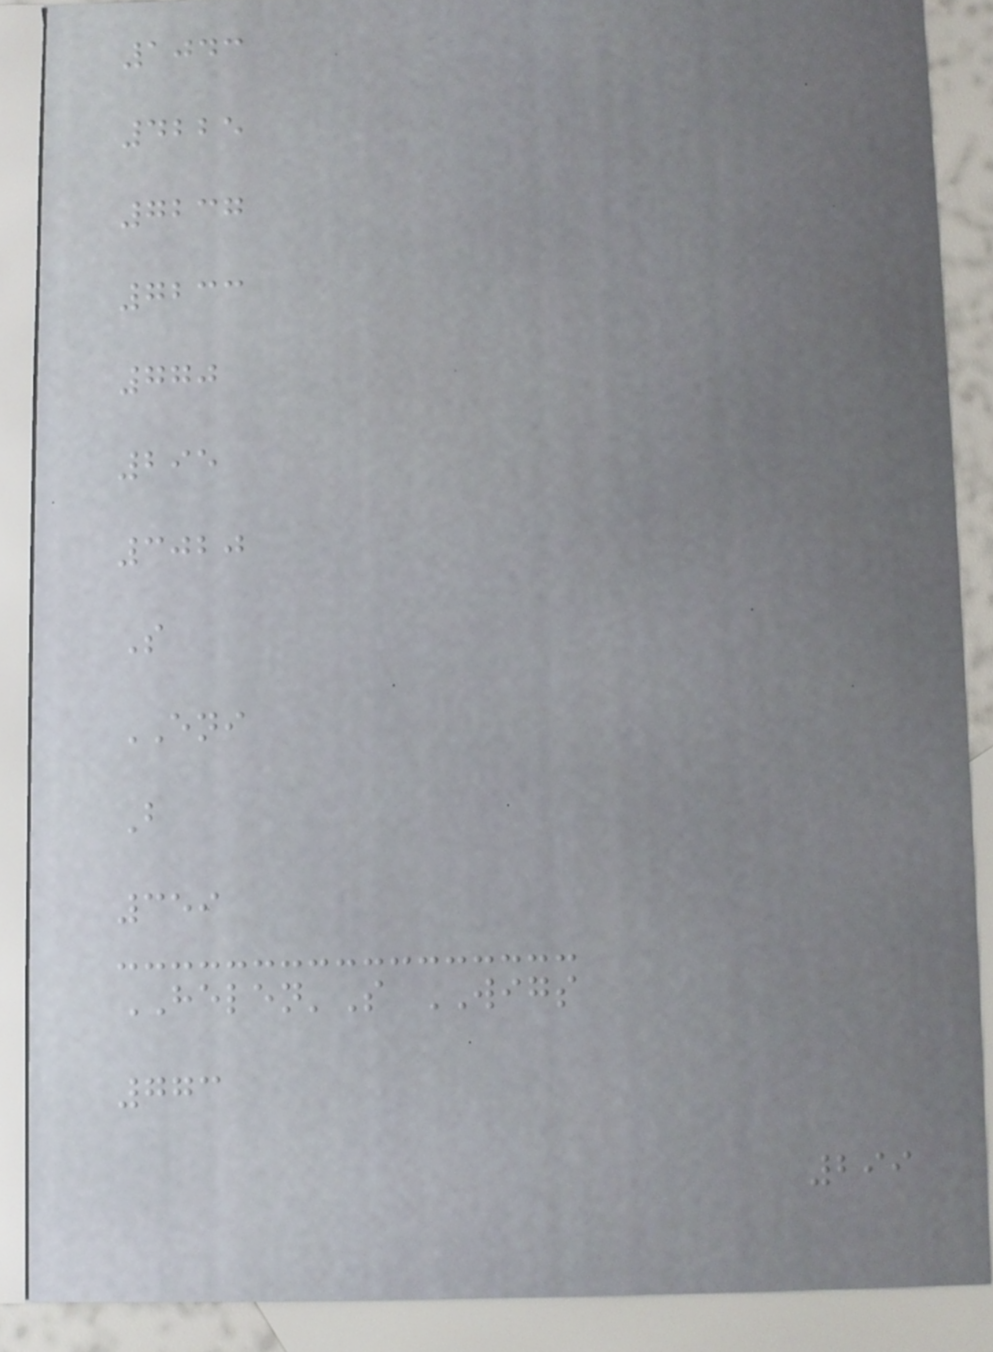1043
4225
7237
7233
770
295
3020
S
ENI
B
359
HELEN'S WIGS
773
299
